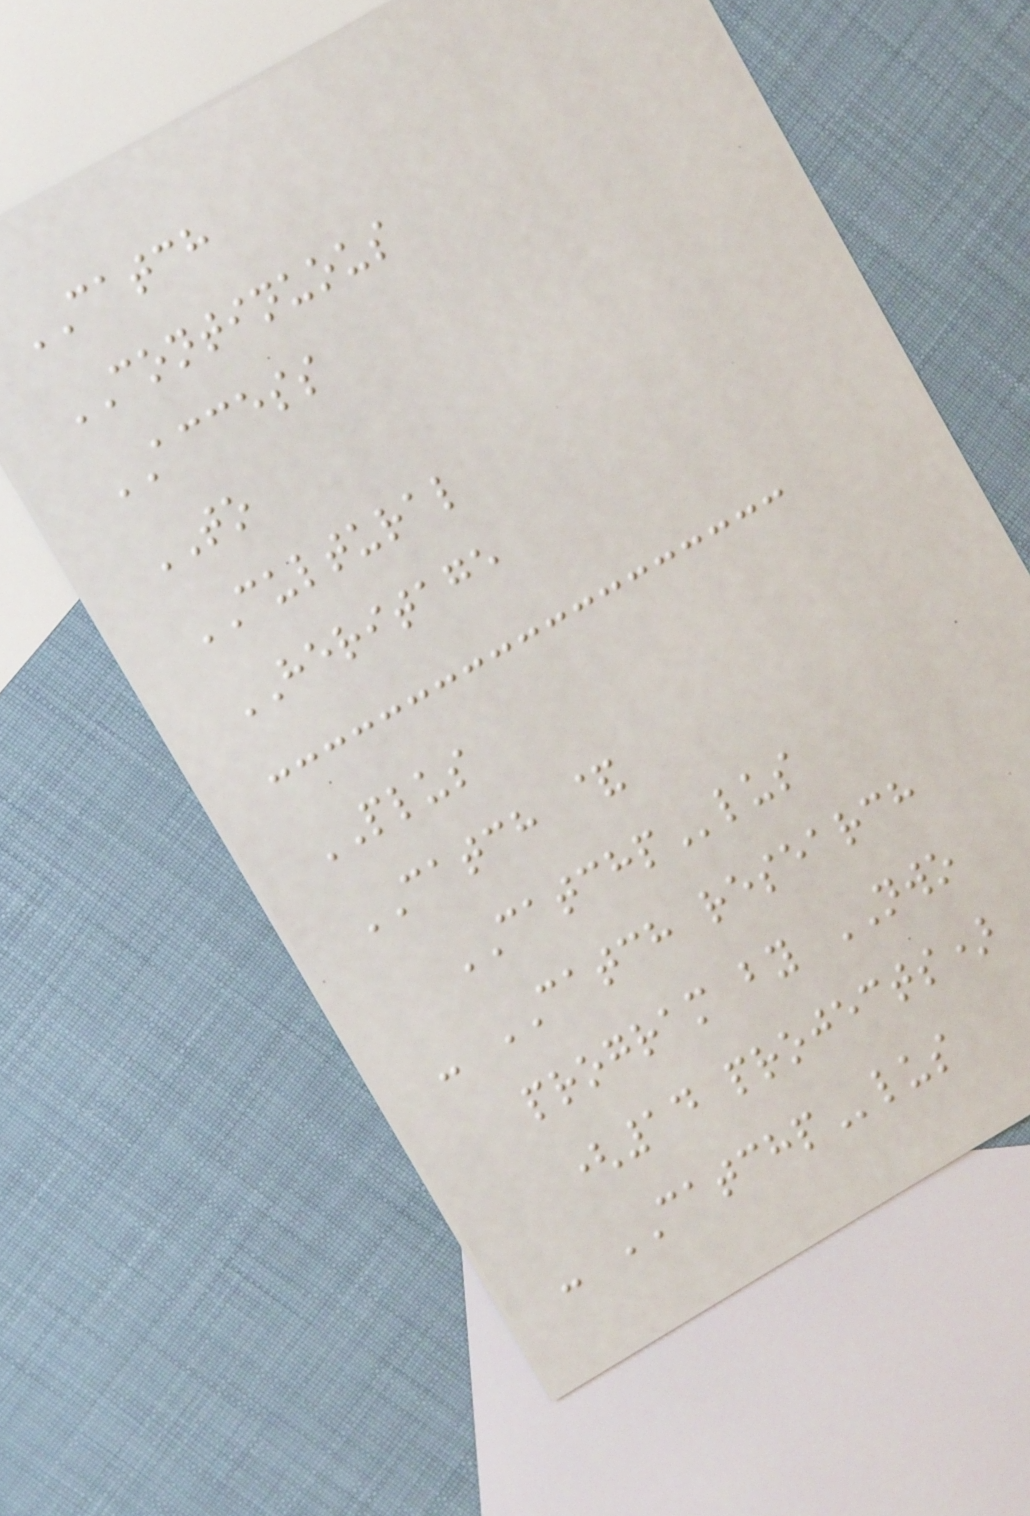CATCH
CONTINUOUS
ACCESS
TO
CULTURAL
HERITAGE
PLUS
CATCH &
CATCHPlus
- CATCH research
program by NWO
(14 projects)
- CATCHPlus
